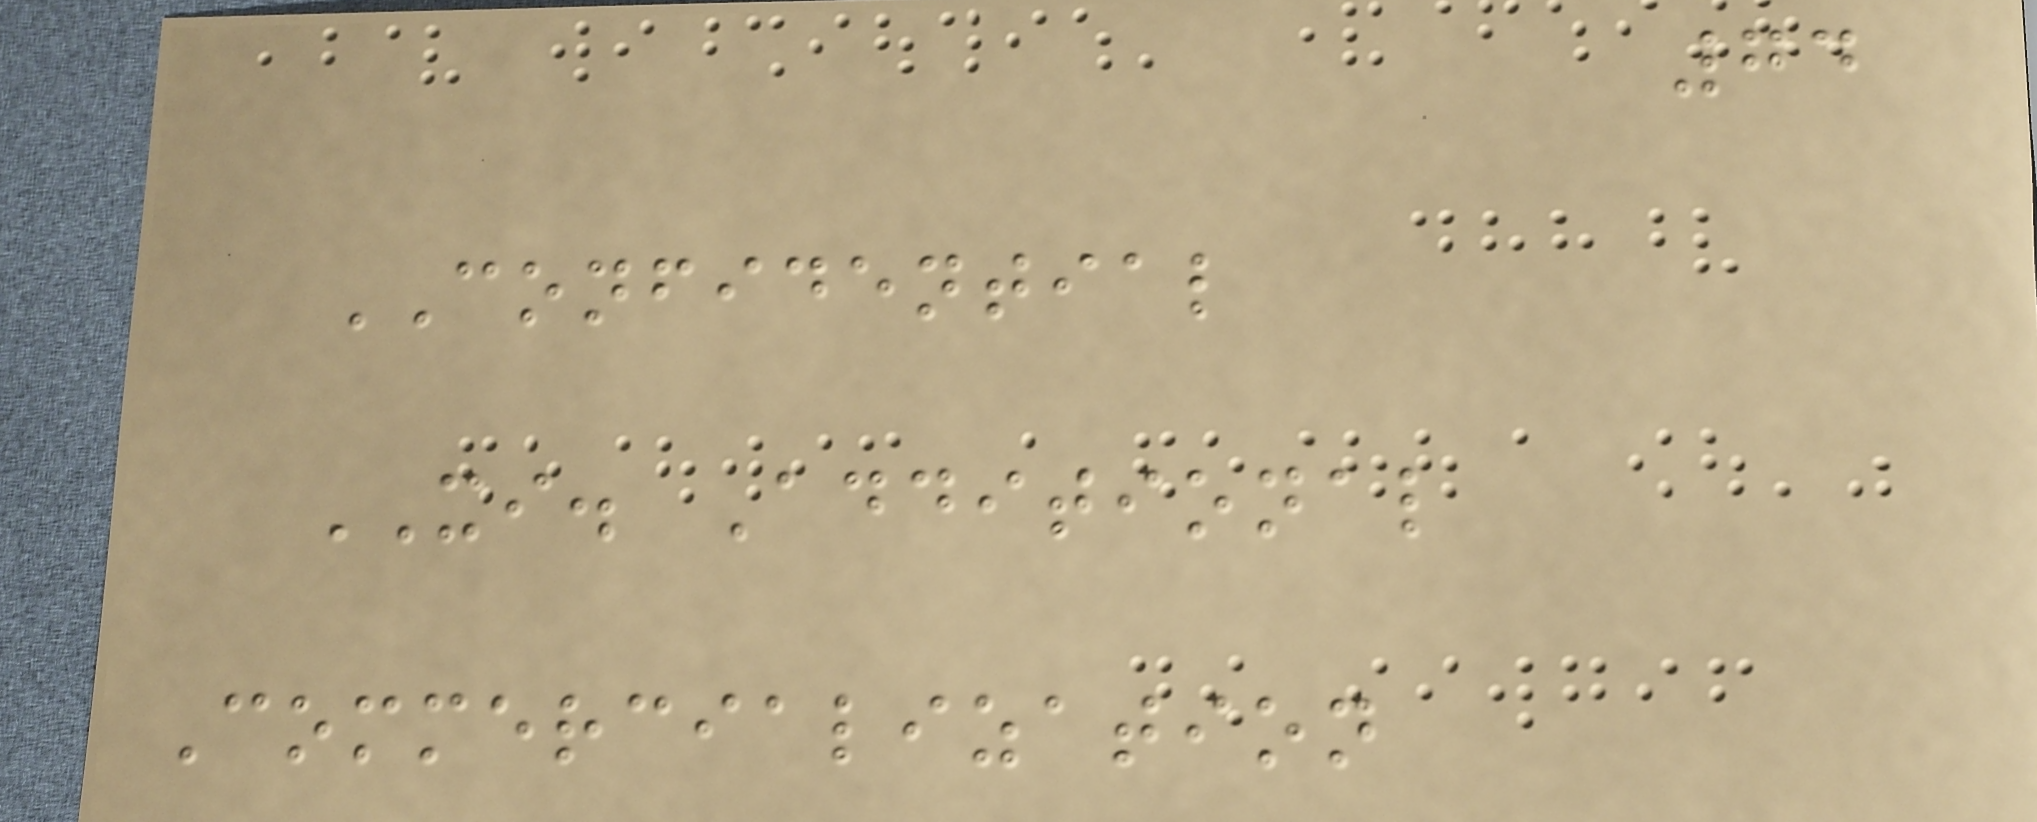74
CONFIDENTIAL
XI. Additional
Commercialization
